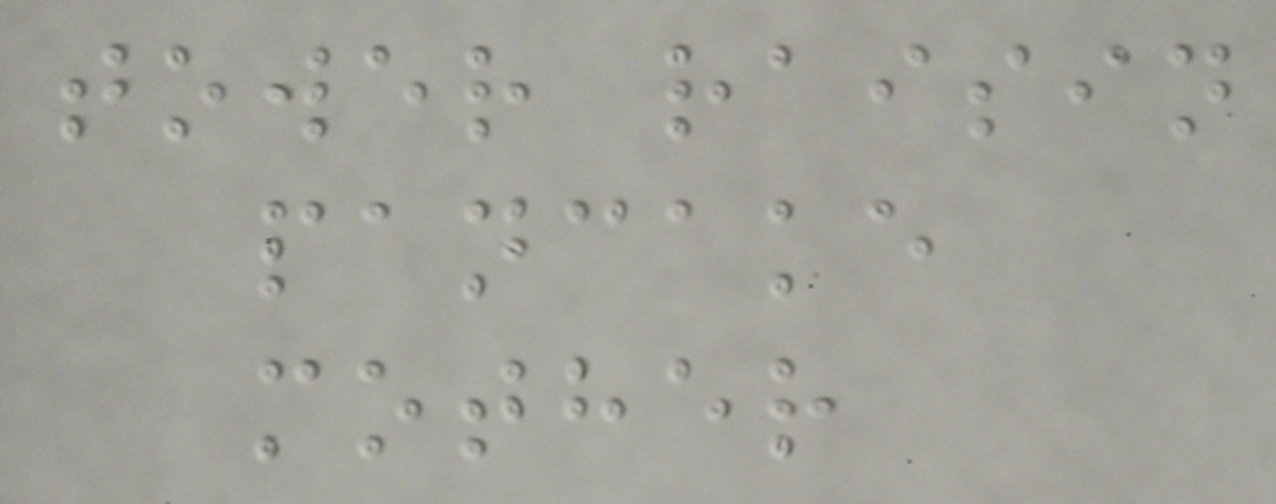tower raisin
pancake
mother
